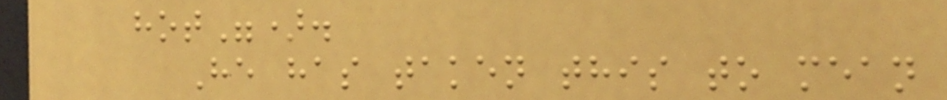hot").
He has taken this to mean
